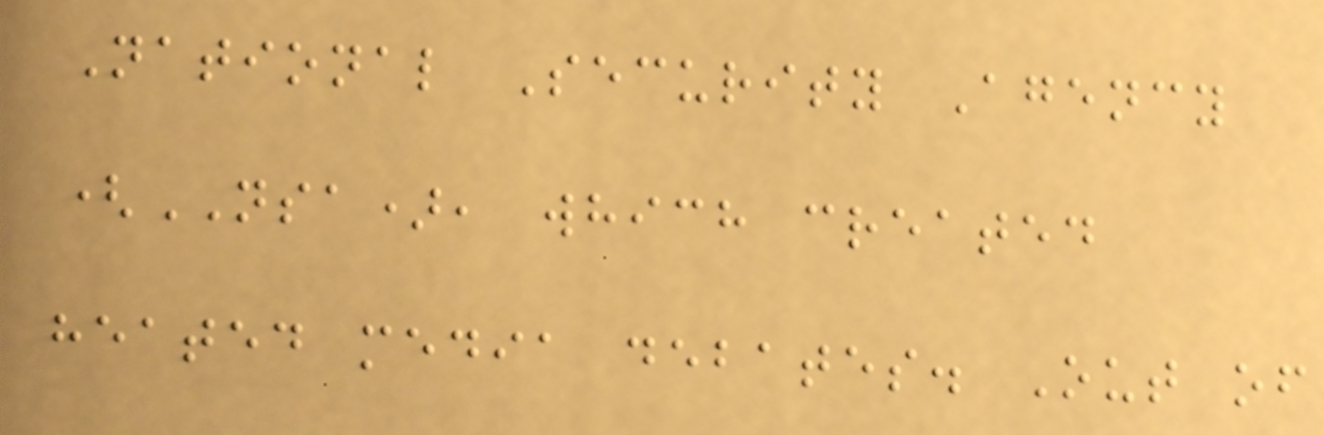National Security Agency
(NSA), which created
heated media debates. Out of
